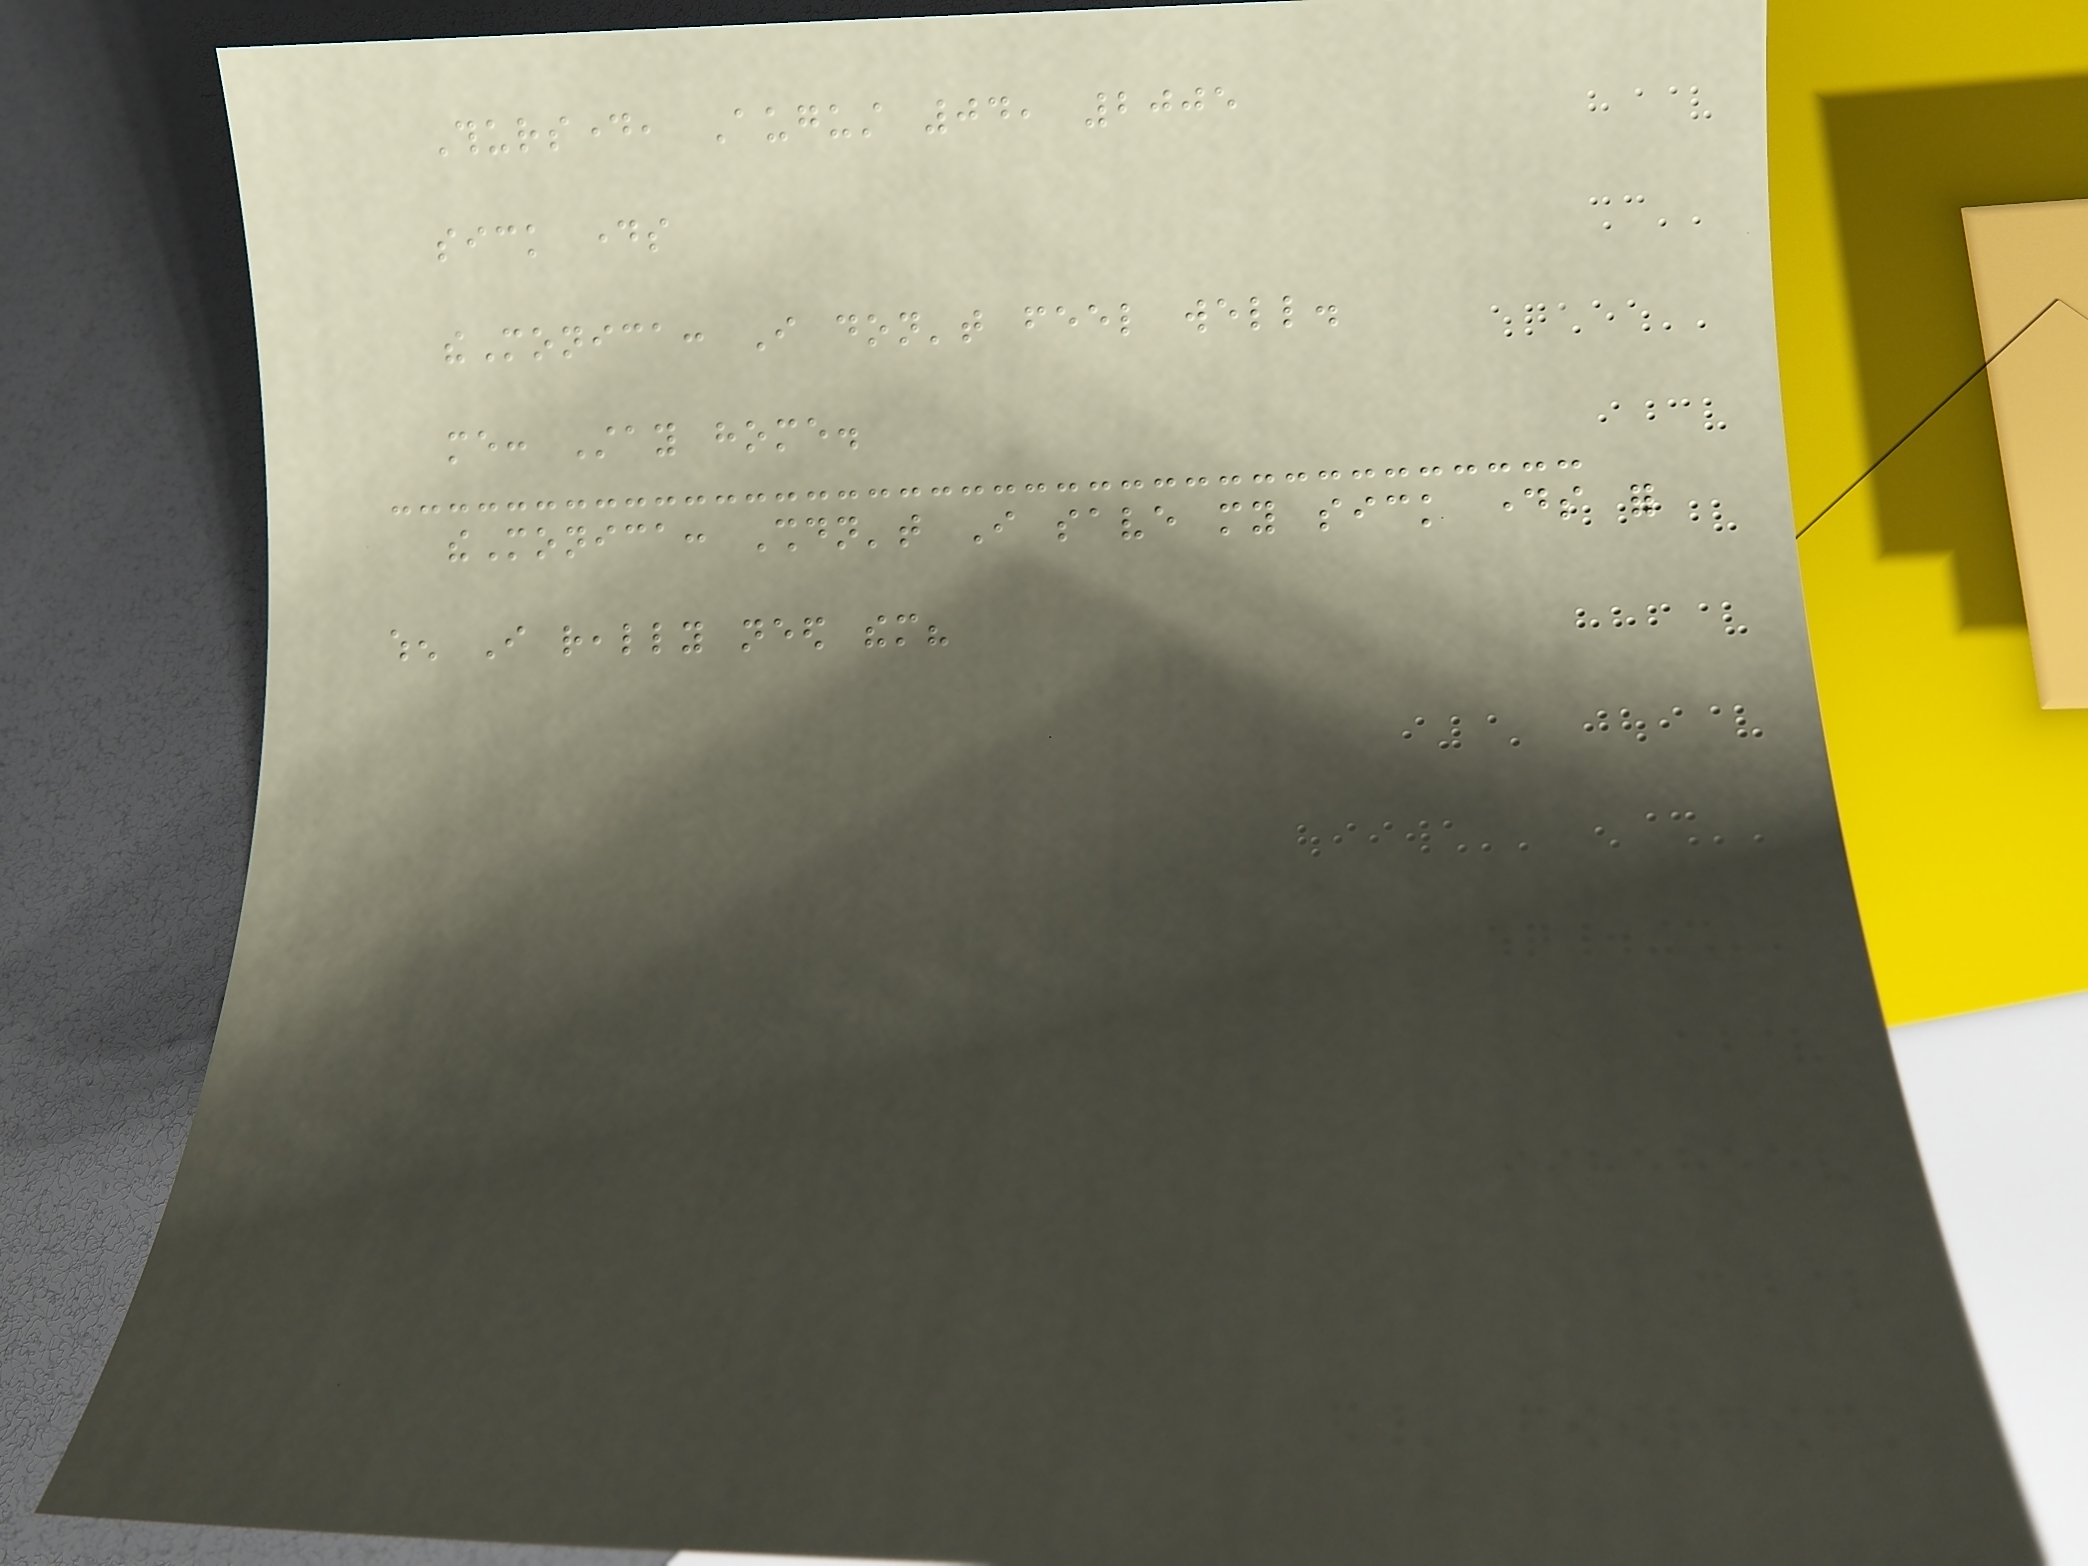Thursday, August 04, 2005
sick days
theMonica: I don't feel well.
me: Stay home.
theMonica: Shouldn't I save my sick days for
when I really need them?
